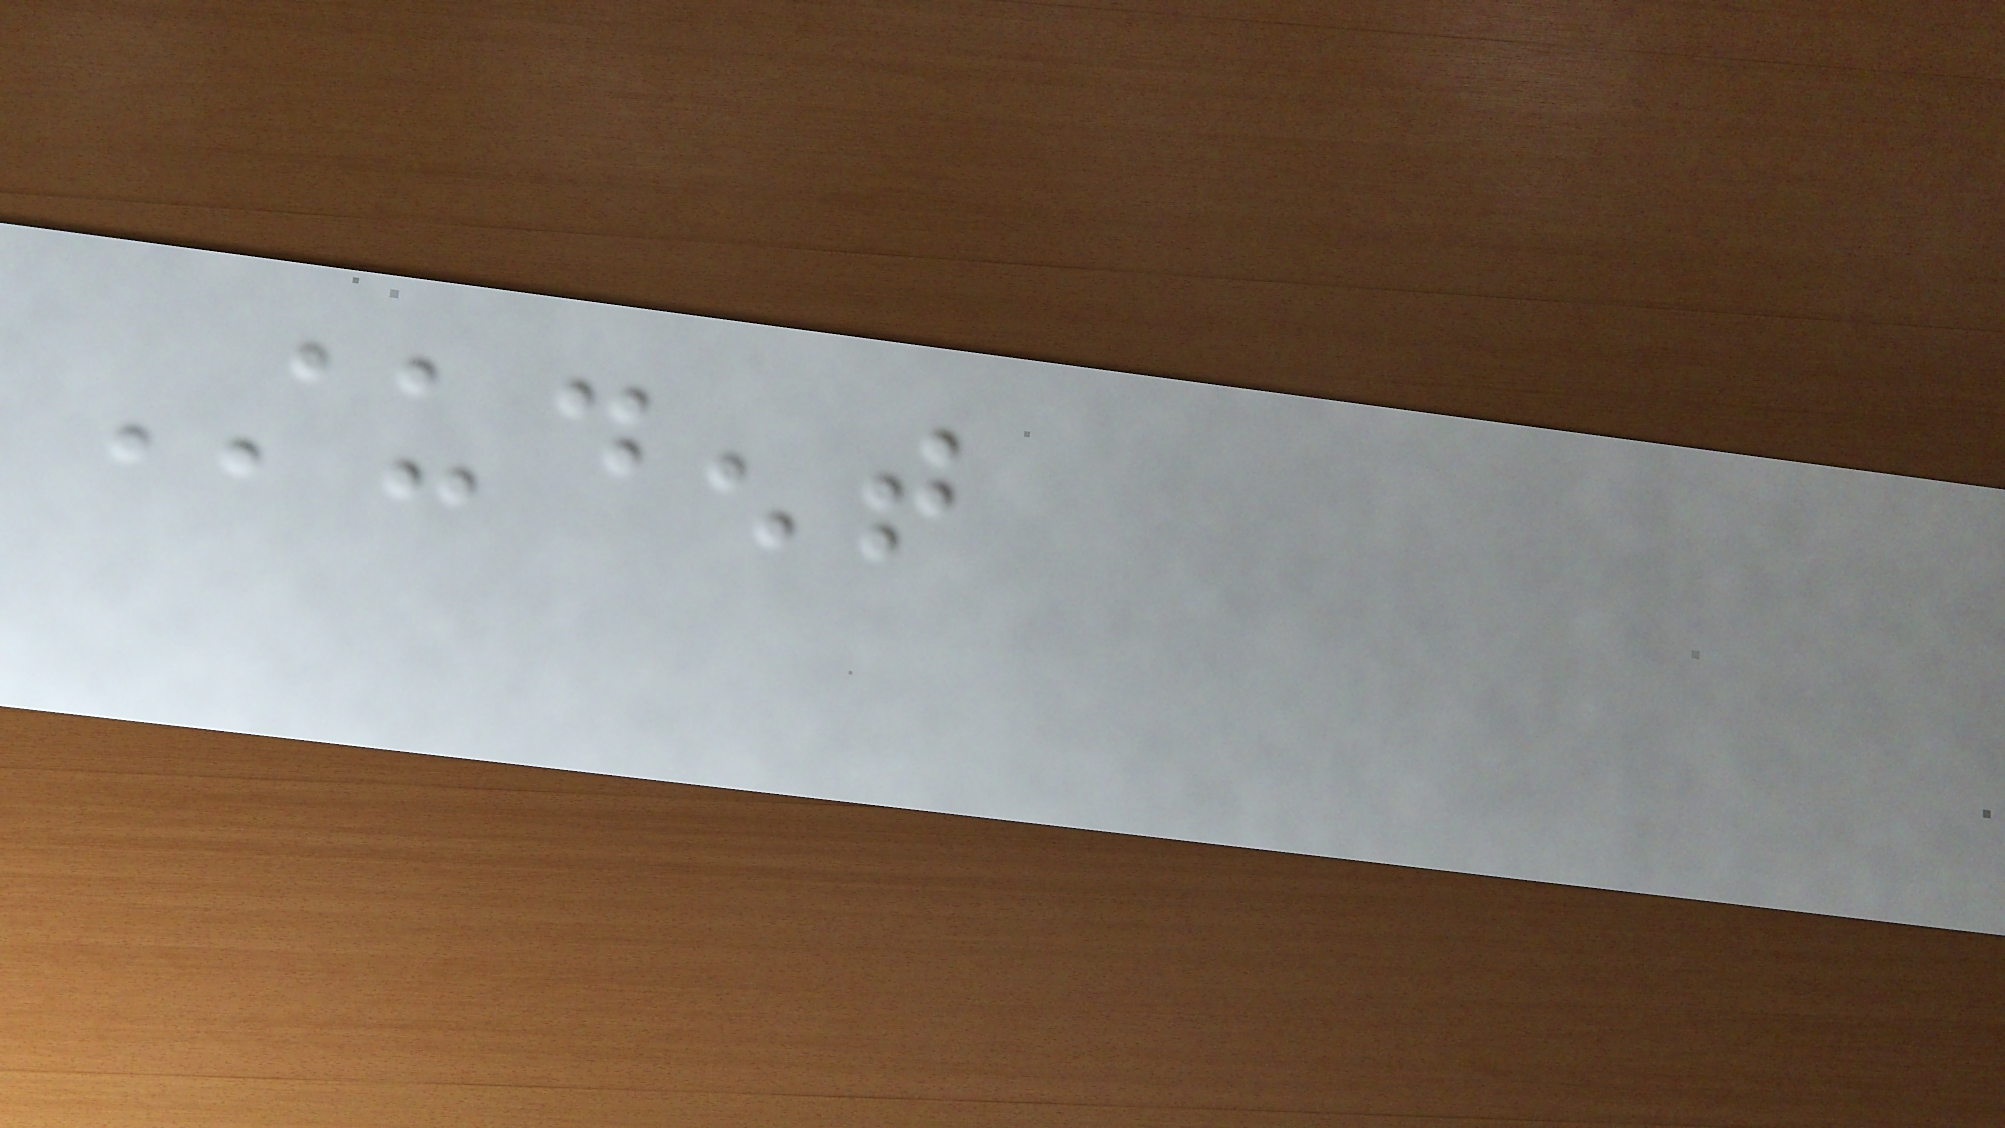Student
